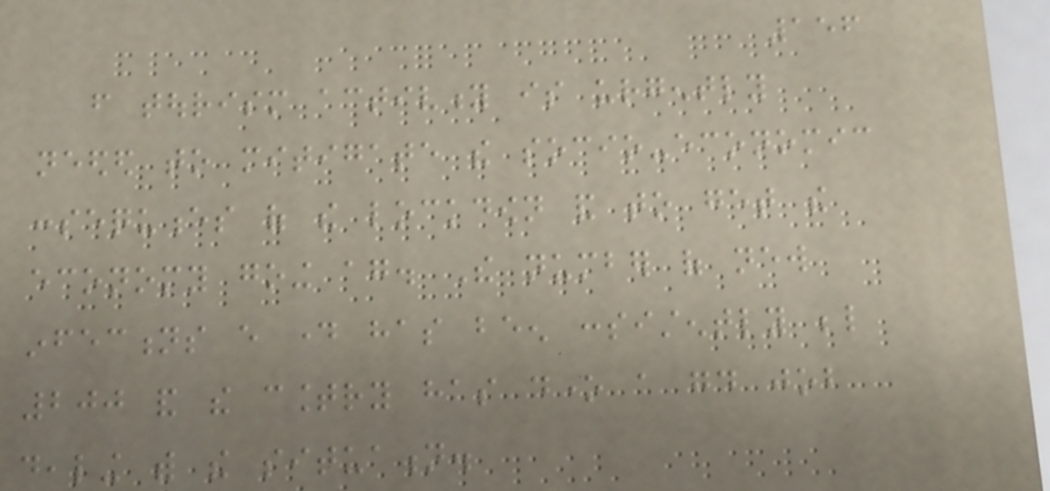156
from tourism activity is urgently
needed to mitigate the socio-economic
consequences of the lockdown and to get the
economy going again. The number of new
infections every day has been consistently below
200 and the country has done a good job
dealing with the situation.
